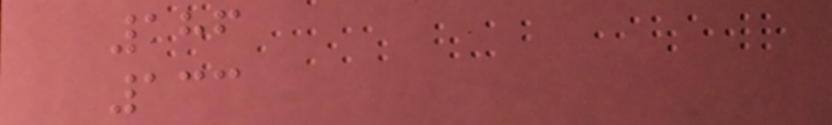186
133
